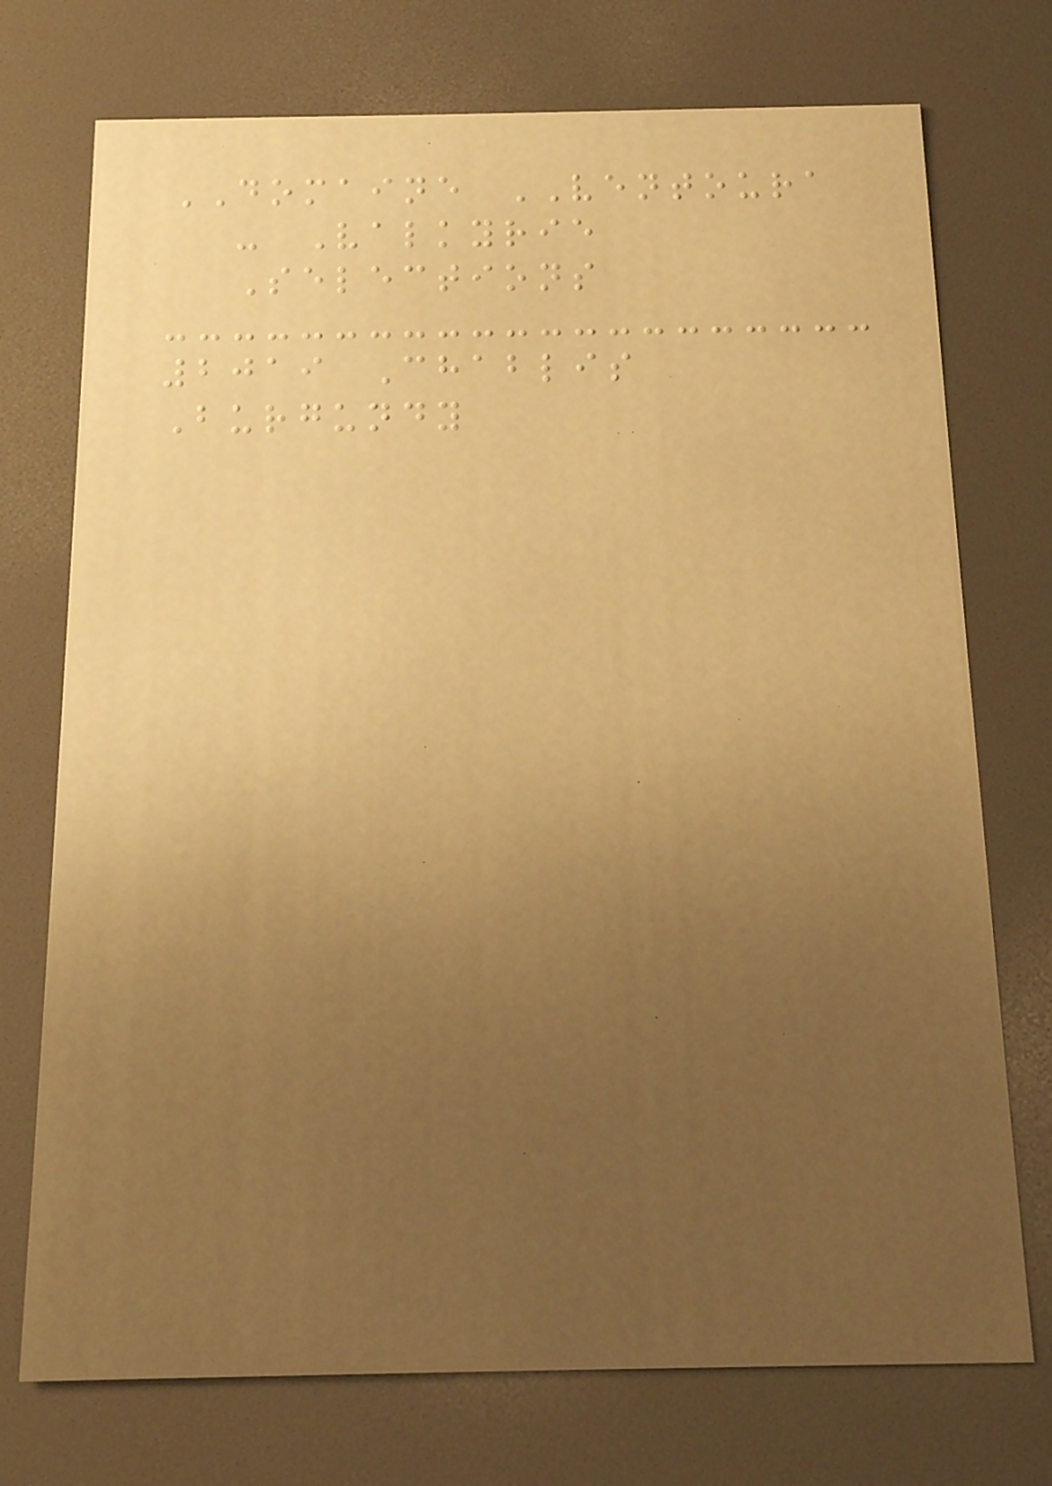DOMAINE VENTOURA
- Valkyrie
Selections
2019 Chablis
Burgundy
